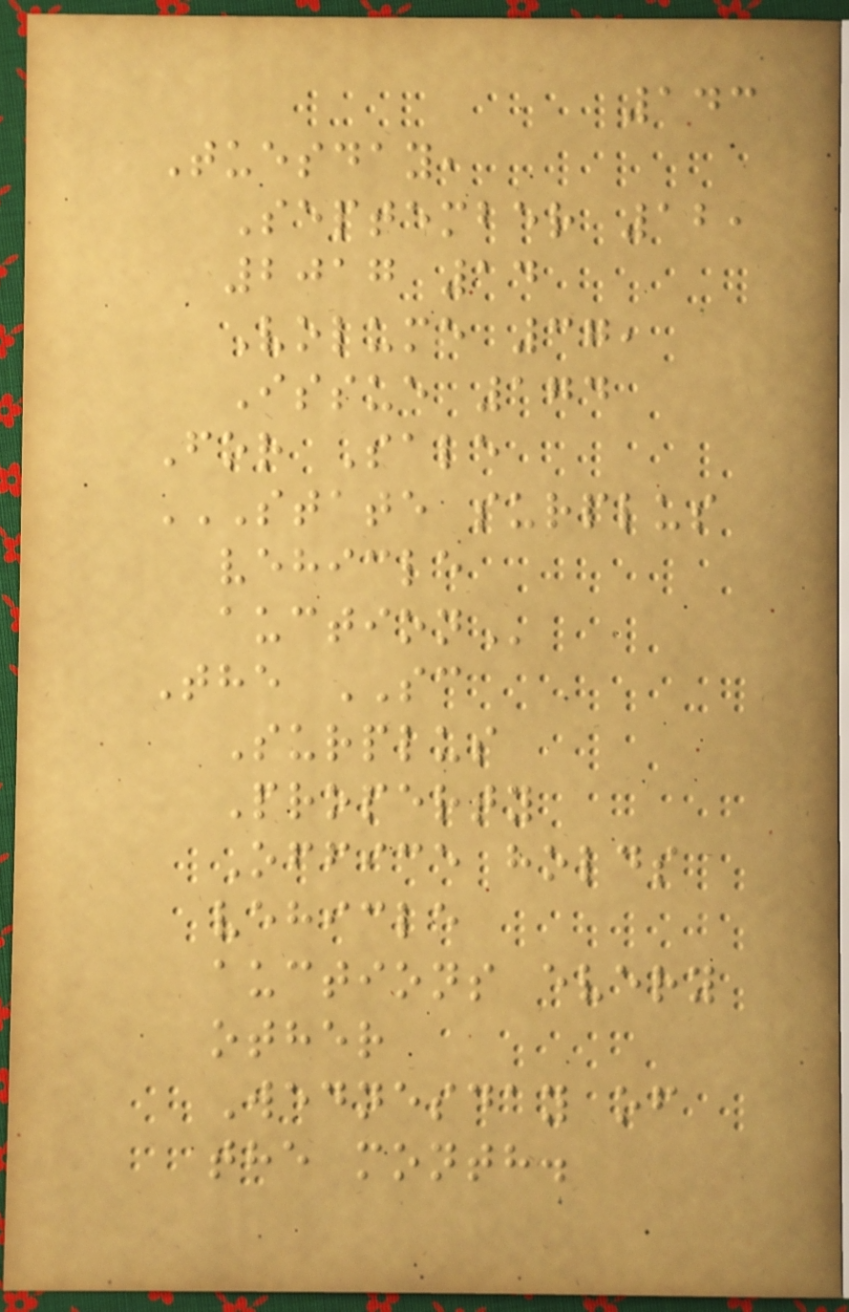143
Tuesday,
September 12,
2017 14
Volume 37,
Issue 174
For Sale
STATE SURPLUS
VEHICLE
AUCTION
The SC
Surplus
Property
Office holds
vehicle
auctions every
other
Wednesday of
the month.
